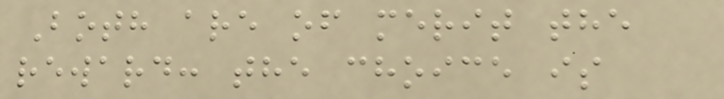Both are of merit the
reward: the choice is
